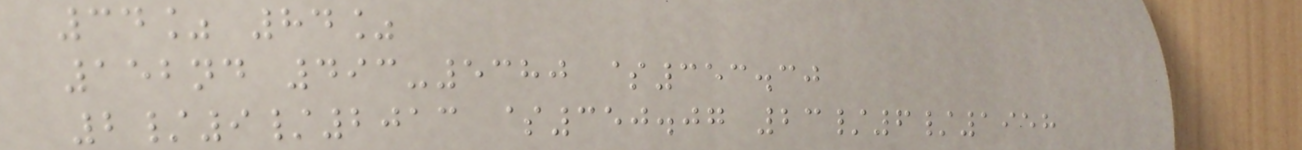34% 84%
152nd 493-5380 $353.30
2/9/2013 $350.07 23/6/1958
